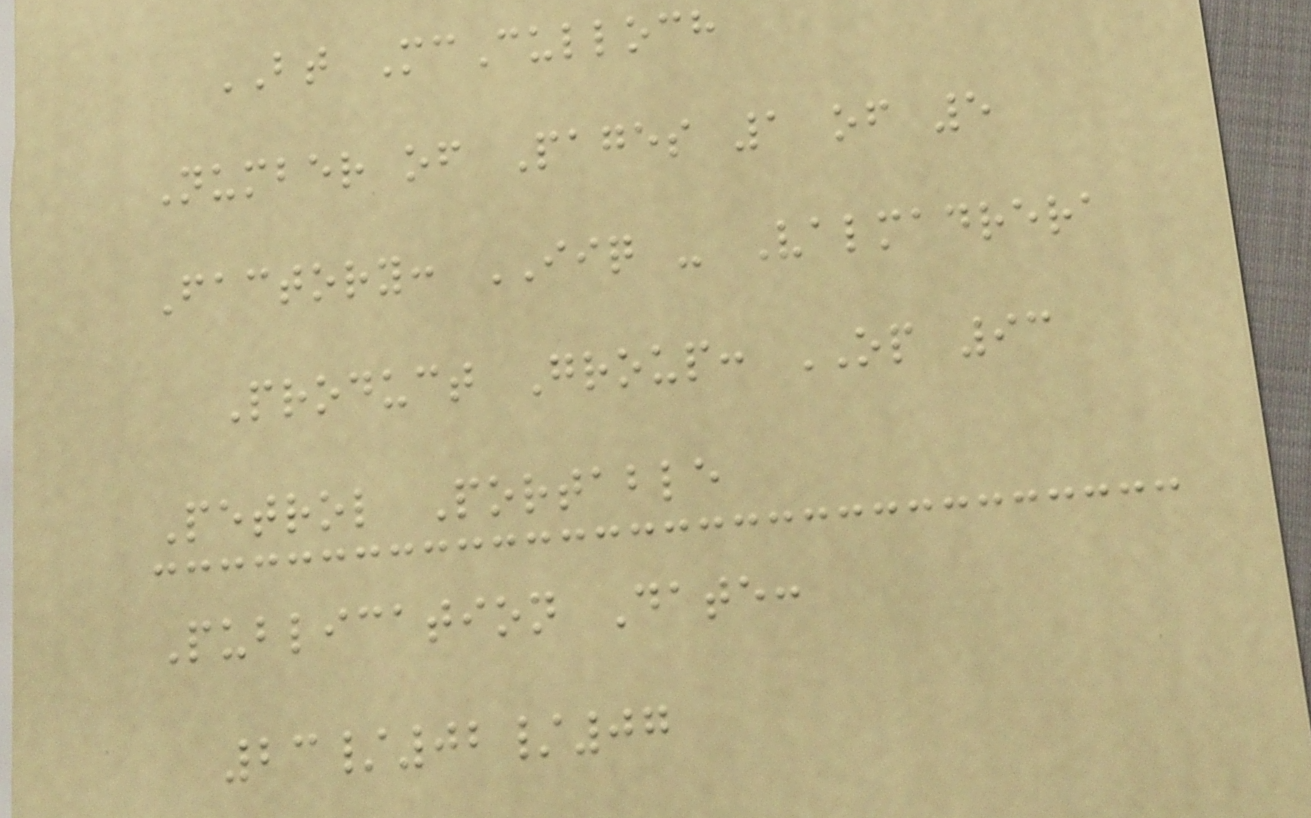BT McCulloch
Number of Pages 1 of 5
Factory: IIQ - Valmadrera
Product Group: OP 93
Petrol Portable
Publication Date:
23/02/07
